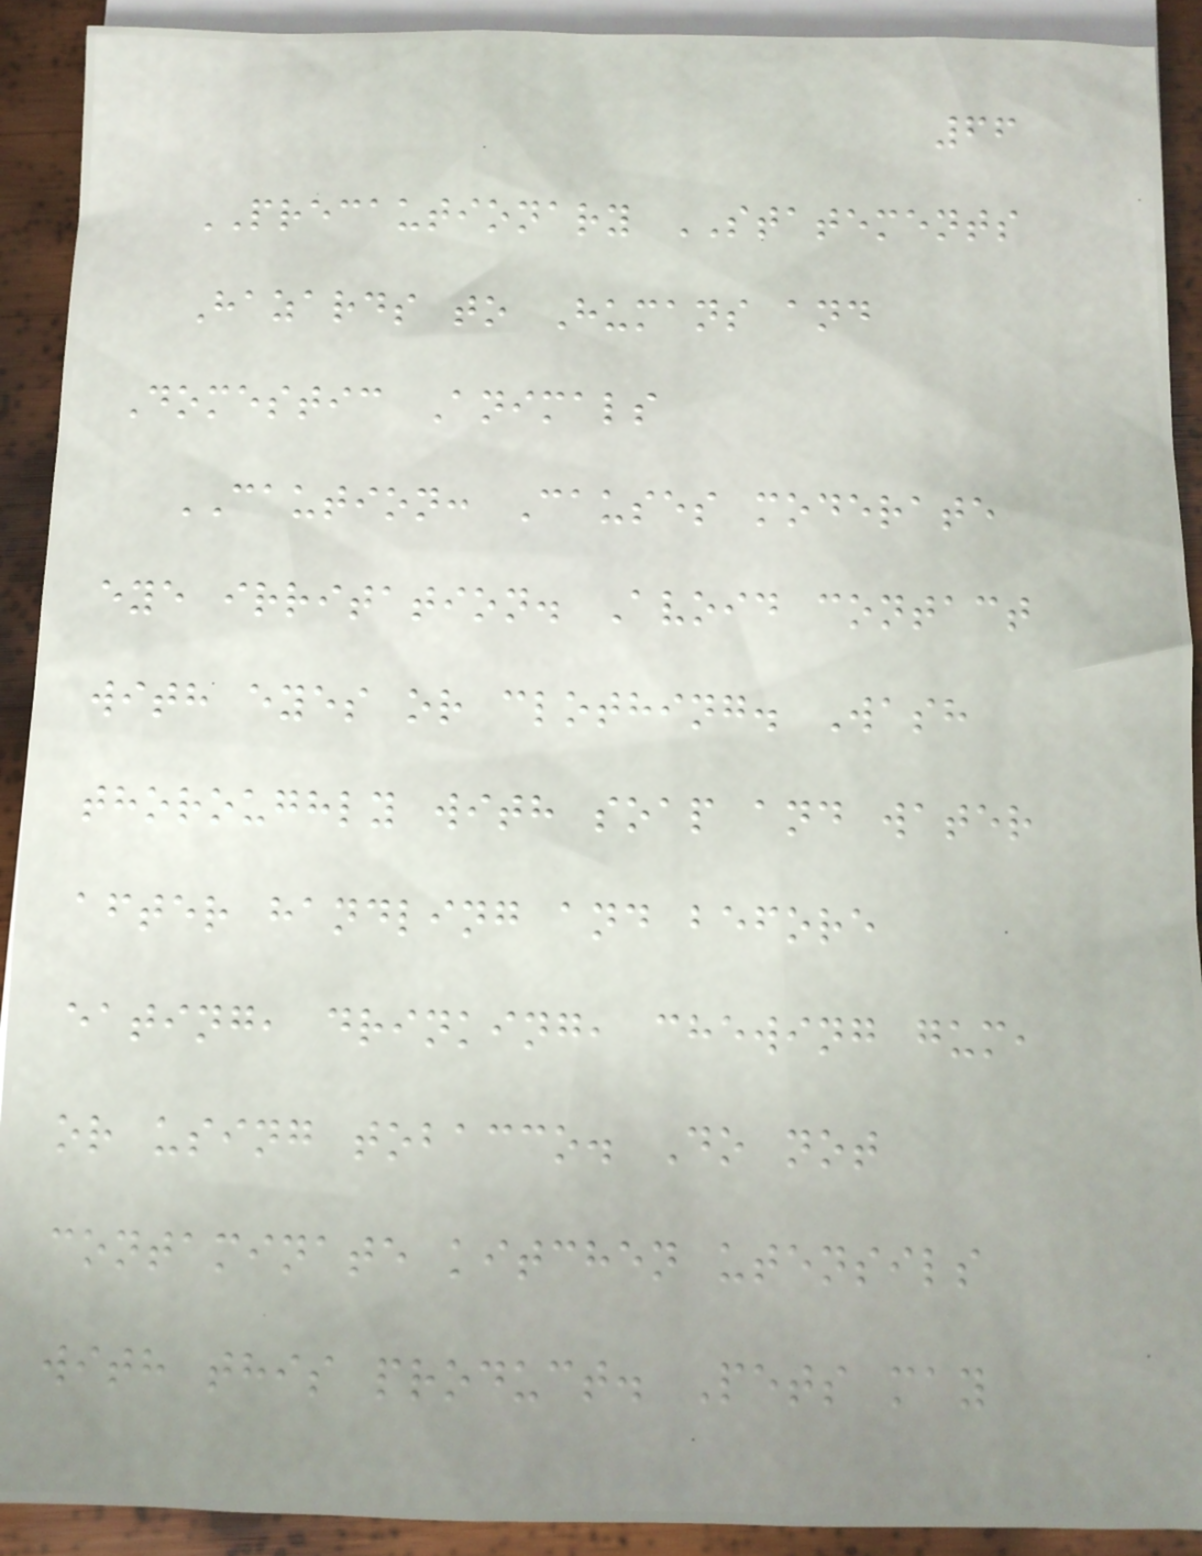66
PRECAUTIONARY STATEMENTS
Hazards to Humans and
Domestic Animals
CAUTION: Causes moderate
eye irritation. Avoid contact
with eyes or clothing. Wash
thoroughly with soap and water
after handling and before
eating, drinking, chewing gum,
or using tobacco. Do not
contaminate kitchen utensils
with this product. Pets may
